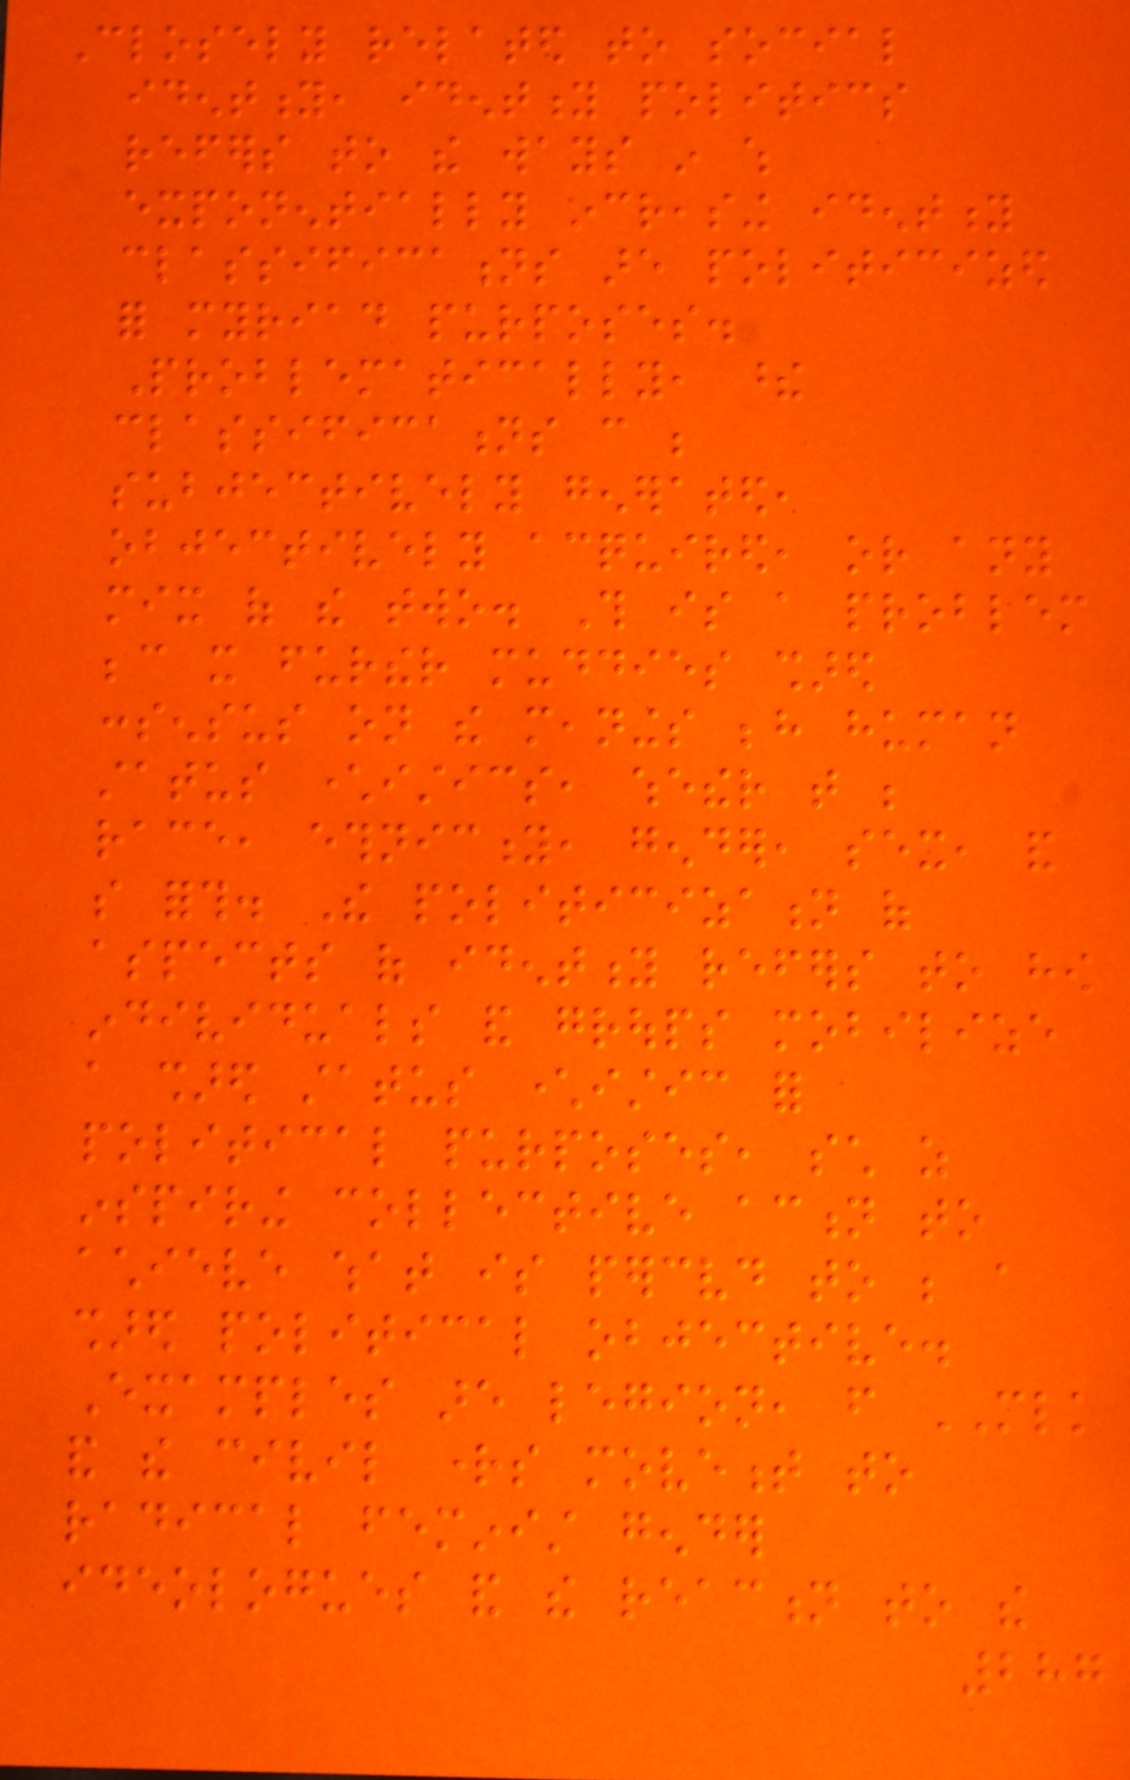Closely related to social
identity, identity politics
refers to the ways in which
exponentially increasing identity
classifications are politicized
for myriad purposes.
Problematically, these
classifications can be
subjectively generated,
objectively acquired, or any
mix of the two. This is a problem
because it further muddies shared
consensus on the meanings behind human
status characteristics, whether that be
race, ethnicity, gender, sex, and
so forth. The politicization of
aspects of identity refers to how
individuals and groups mobilize
a shared status characteristic for
political purposes, such as
inspiring collective action to
achieve what is perceived to be a
shared political objective.
Examples are legion, from MLK
and the civil rights movement to
radical feminist gender
ideologues and the reaction to the
287
